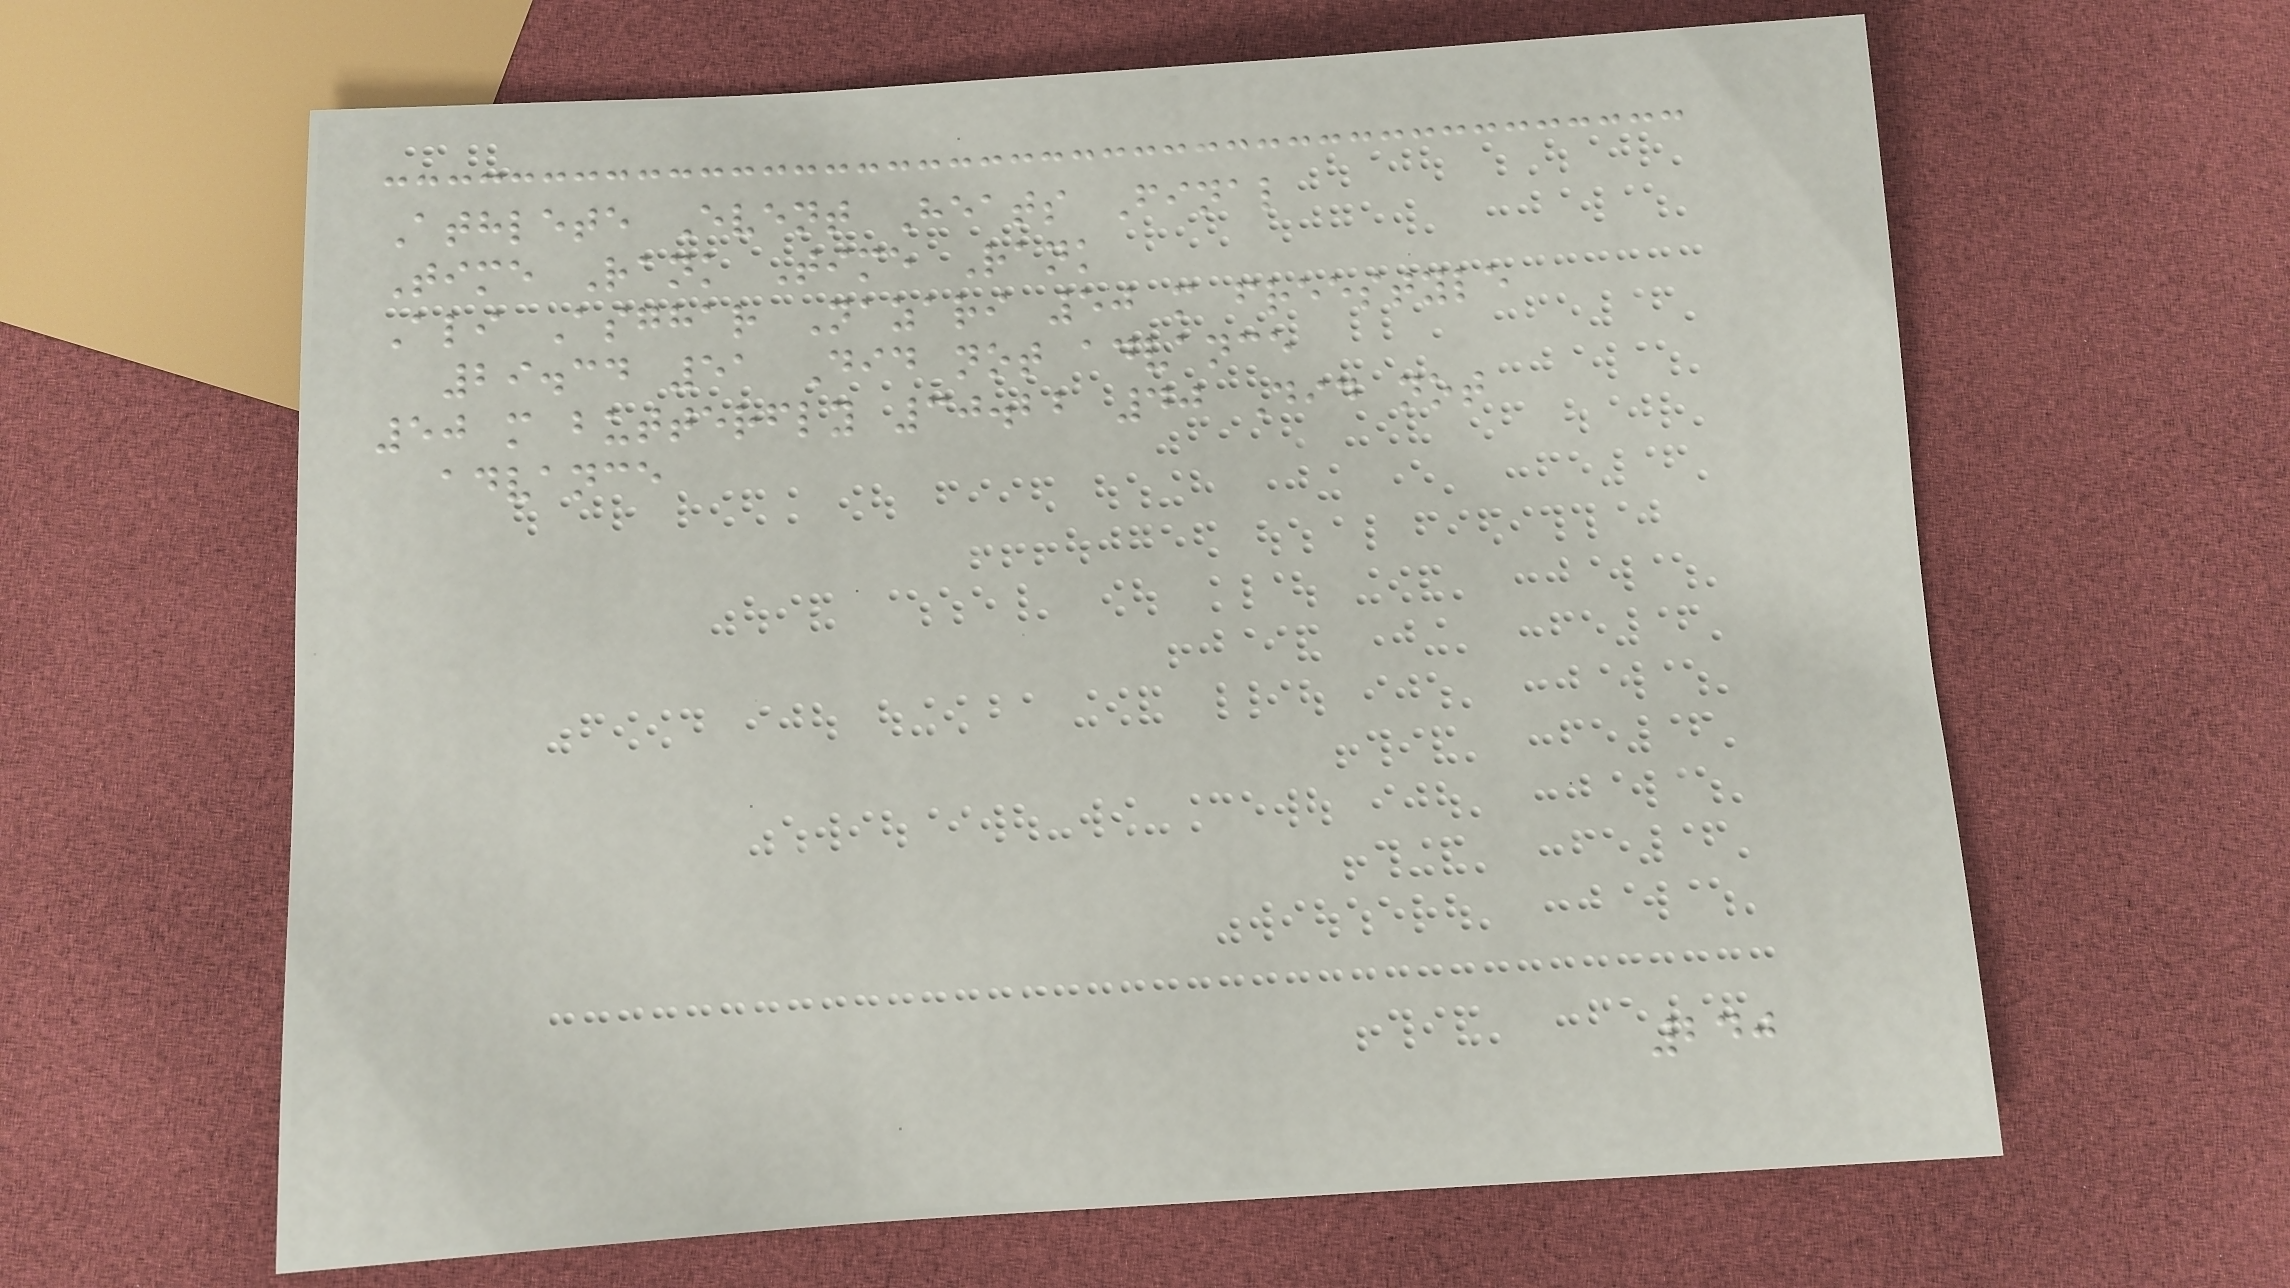Athlete Event Heats Final
Time Rank Time Rank
Ali Asghar Nazari 50 m freestyle
29.34 51 Did not advance
50 m butterfly 30.22 40 Did not
advance
240
